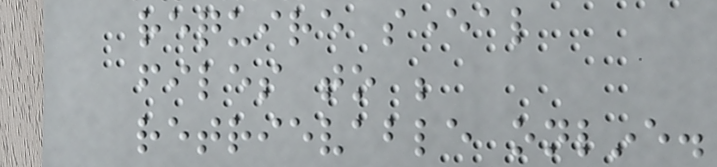require several
files to be
retrievable online.
